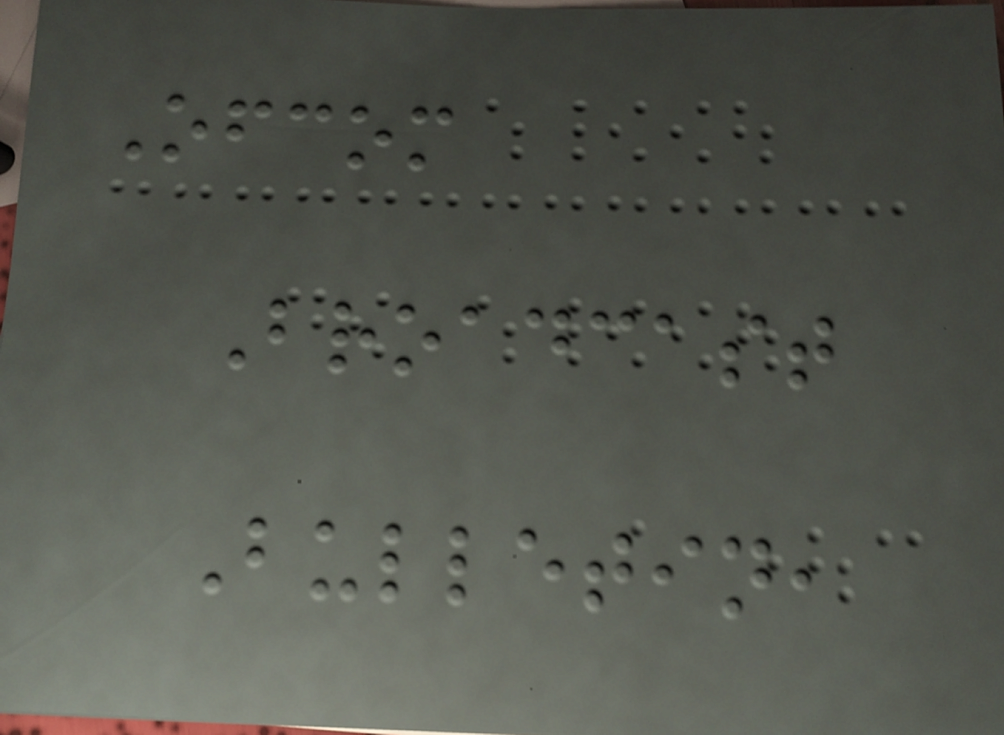Ofcom
Broadcast
Bulletin,
